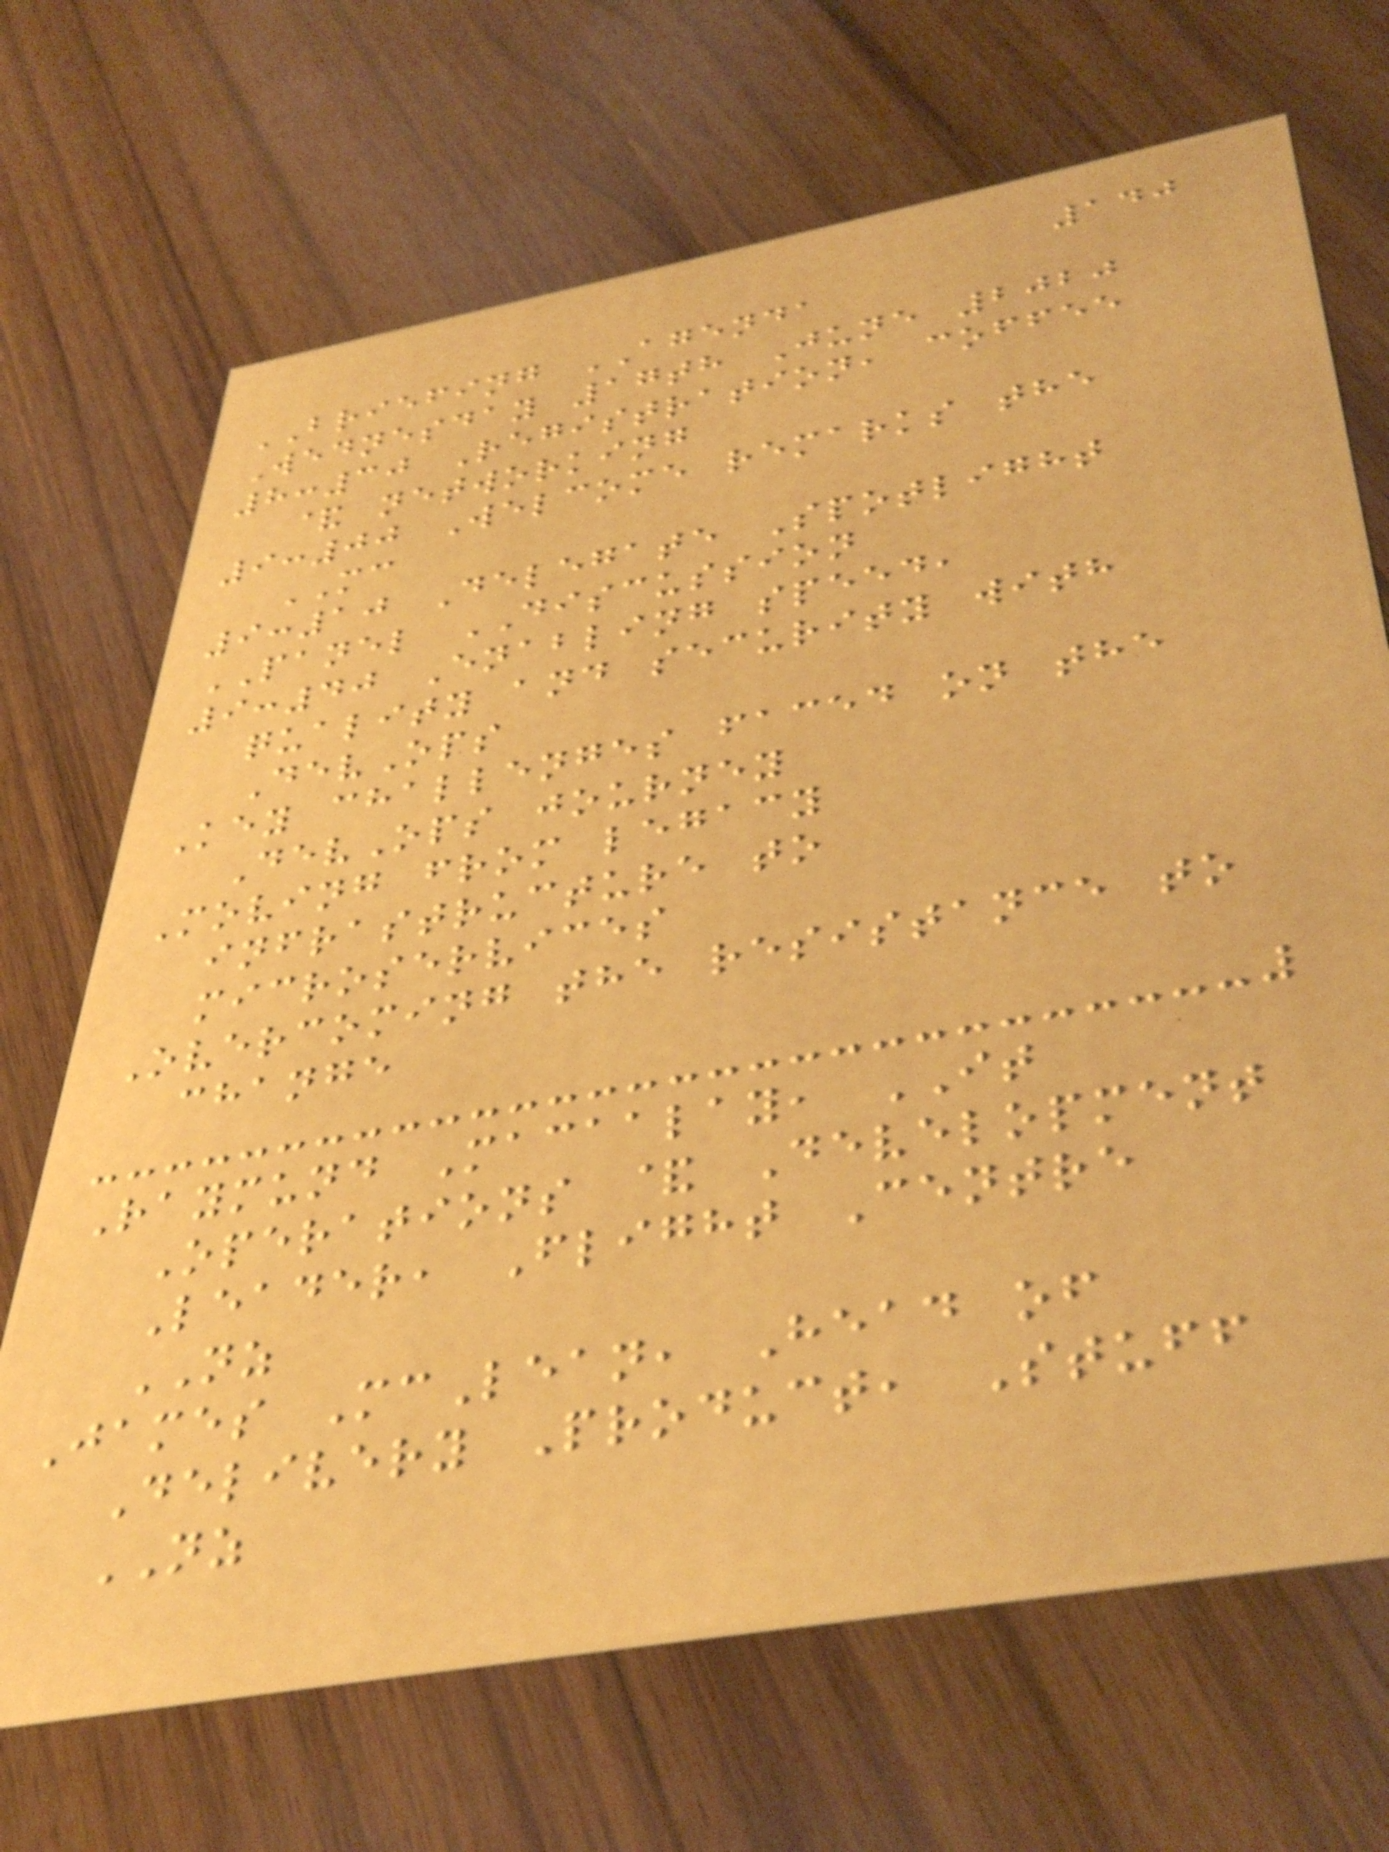140
BRIEFING AGENDA
Wednesday 17th June 2020
8:30 Registration, coffee
& networking
9:00 Welcome remarks the
MC
9:10 Delegate Spotlight
PANEL DISCUSSION
9:40 Enabling speed,
quality and security with
DevOps
Key challenges faced on the
DevOps journey
Moving from legacy
infrastructure to
microservices
Overcoming the resistance to
change
Raymund Macaalay, IT
Operations & Development
Leader, Flight Centre
NZ
James McLean, Head of
Delivery Product, Stuff
NZ
